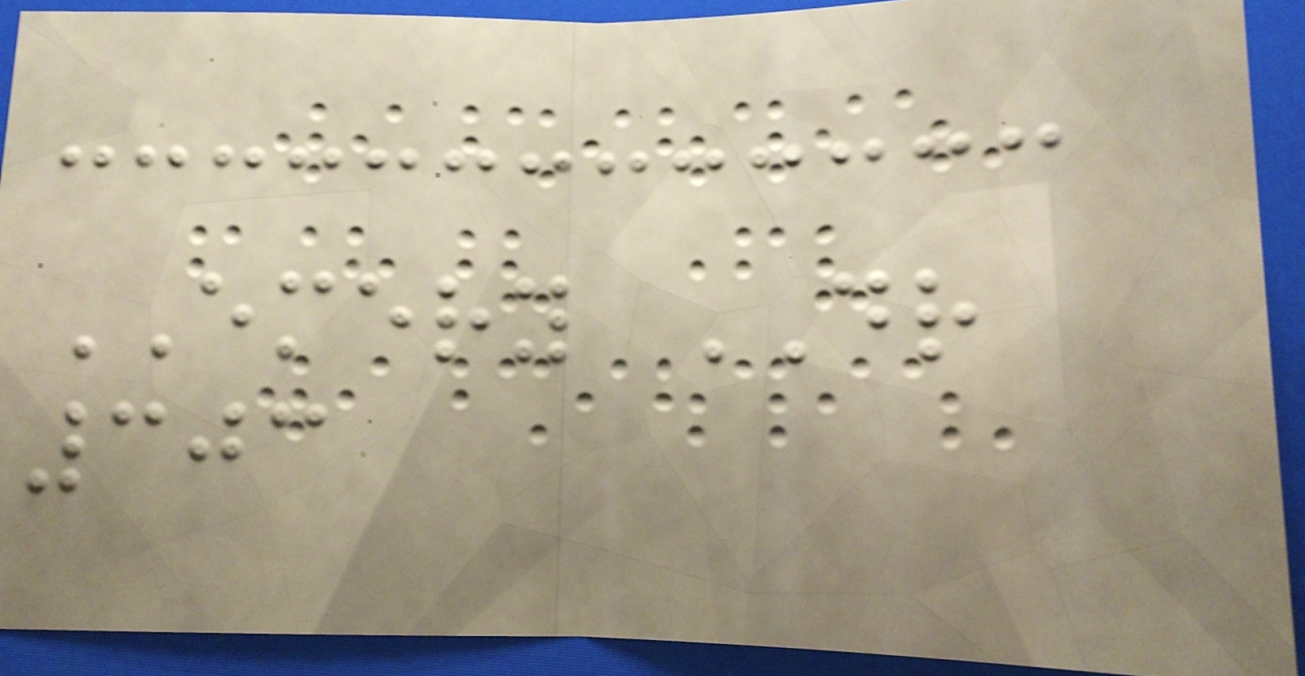EMERY DR
303
